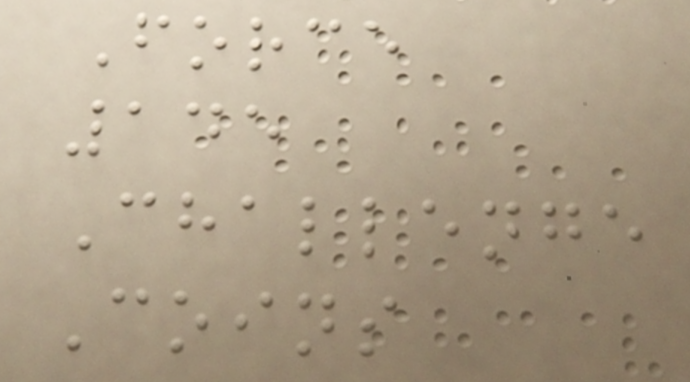Force
145
Challenge
Coins
